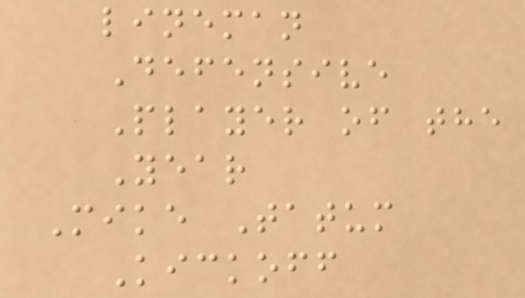lineman
Defensive
Player of the
Year
Mike Tatum
Kickoff
